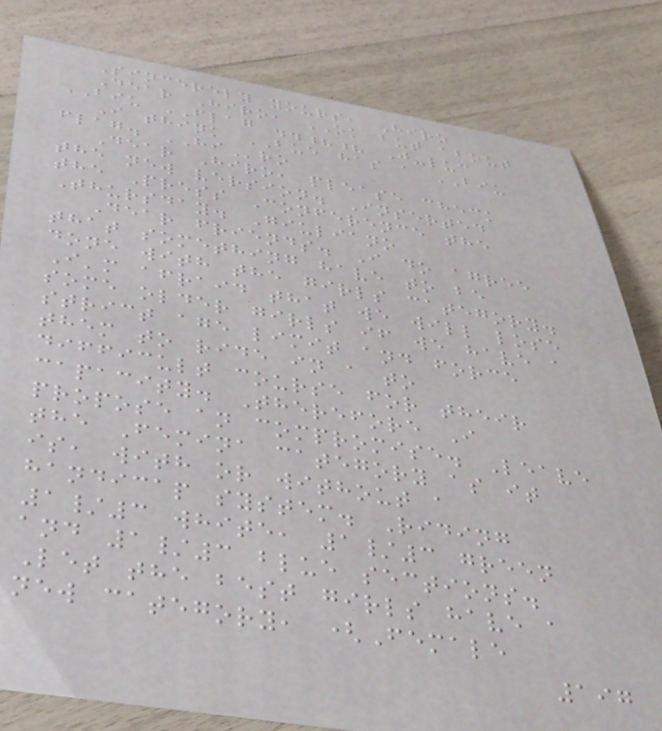Sincerely yours, Hiro
Dear Hiro, OK but about
BIU FLAG ..?? J-luc
I think BUE has a BIU
flag. HIro
Dear Hiro, please check
the new version. Inserted
the Press Conference the
Thursday. Giuliano
Dear friends. I do agree
that something have to be
done with the girls category.
I'm afraid that we will lose
some older girls if we have a
strict age limit and force
them to ride in a to
difficult course for their
capacity. Therefore I
propose an compromise. Leave
the Femina category as it
is, with or without a
handicap system. Riding
1/3 white, 1/3 green
and 1/3 blue sections.
Let the best girls have a
new category, (Female
197
